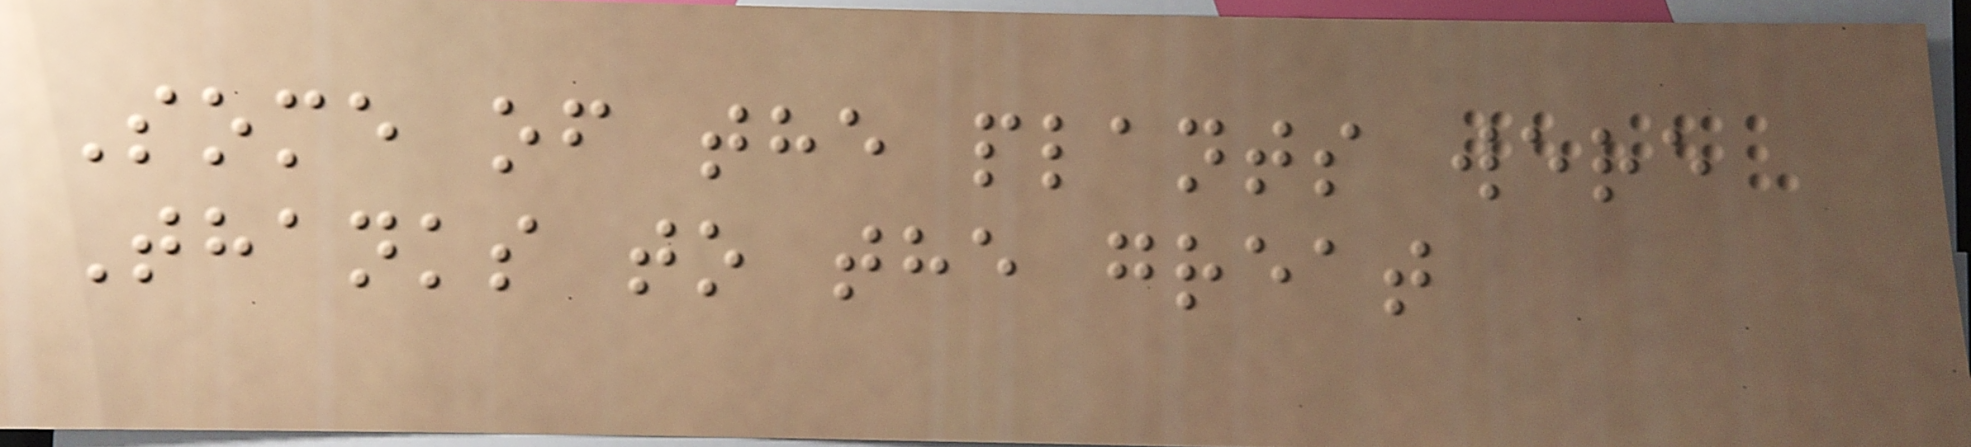Some of the plants were
Thanks to the great
